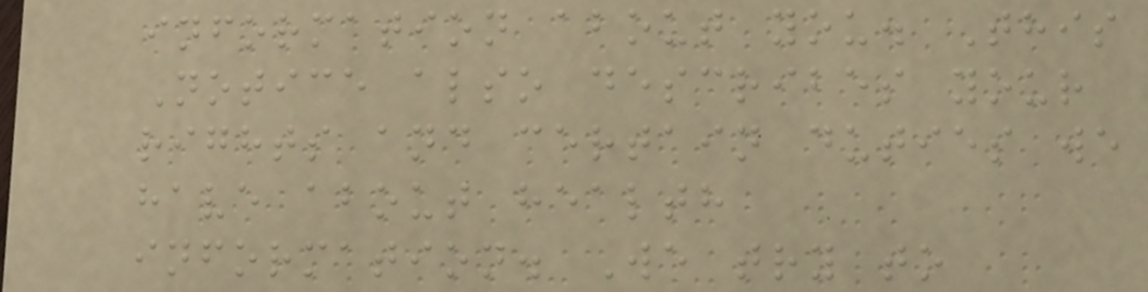information about you. This
Notice also describes your
rights and certain duties we
have about health
information. We try to
